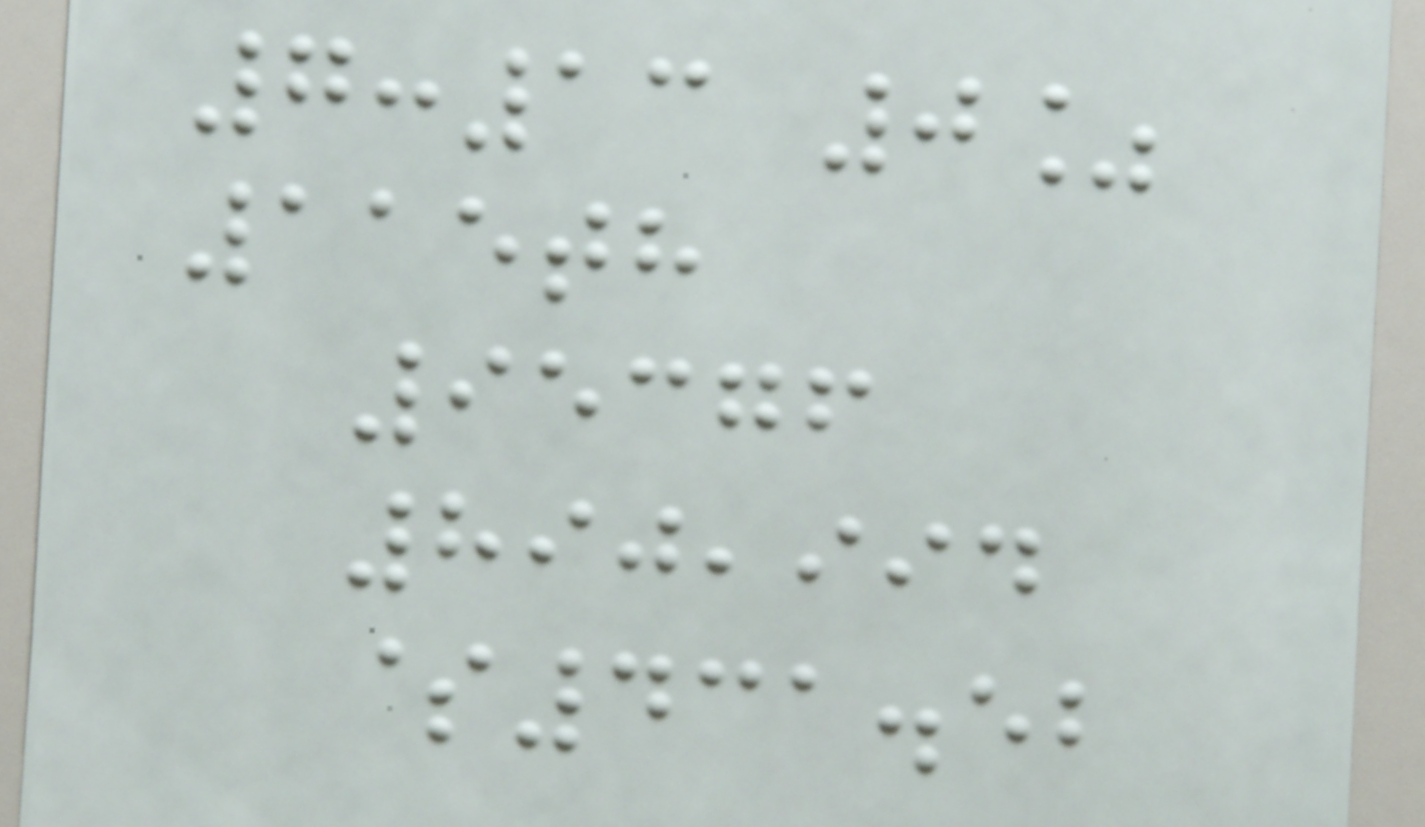7:13 0%
115th
95376
890,994
$431.52
